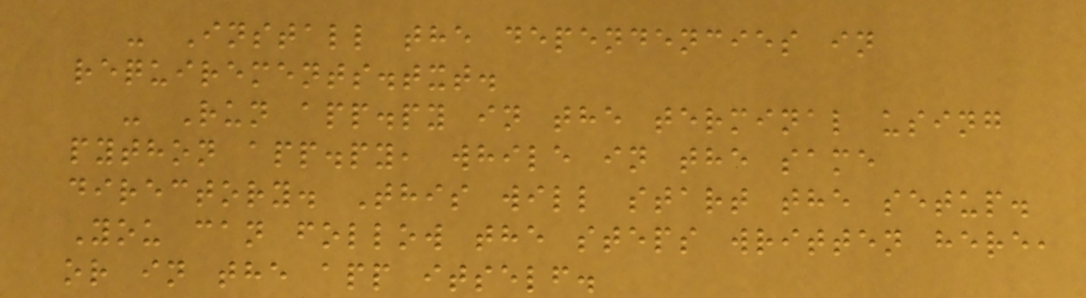- Install the dependencies in
requirements.txt.
- Run app.py in the terminal using
python app.py, while in the same
directory. This will start the setup.
You can follow the steps written here,
or in the app itself.
